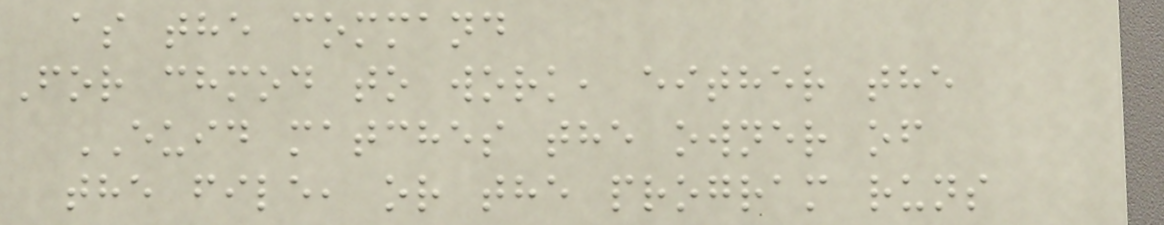as the command
For chmod to work, either the
EUID matches the owner of
the file, or the program runs
